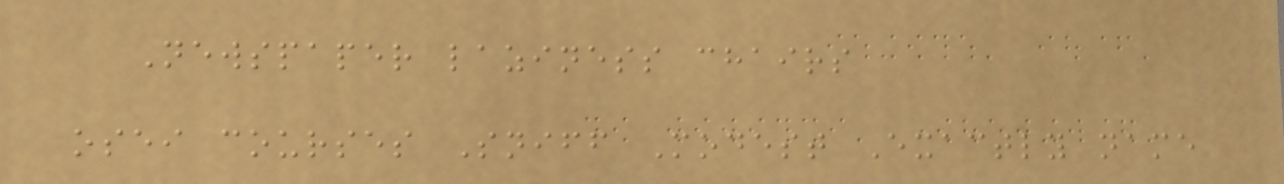Newspaper laziness chairs
osei courses Sniff Modest Exactly name
